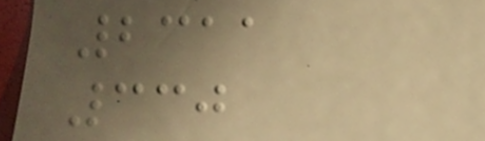2311
330
